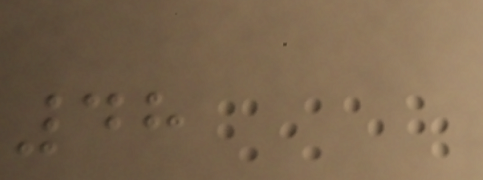48
